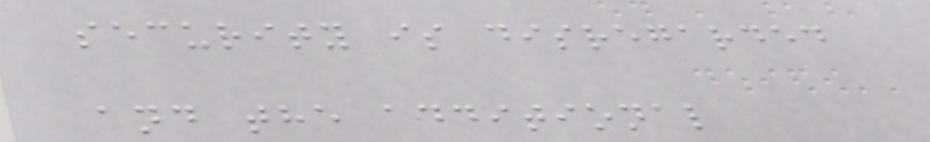security is disregarded
and the additional
